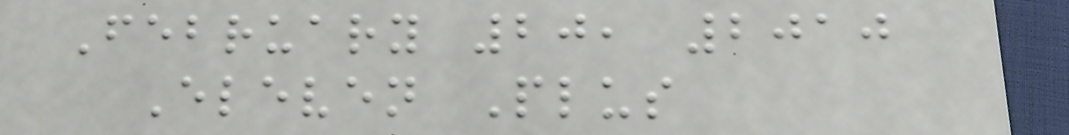February 20, 2010
Eleven Plus
